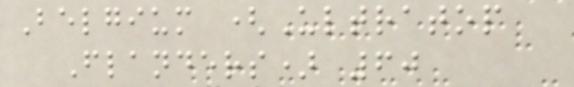Belgium (Ultratop
Flanders) 60
